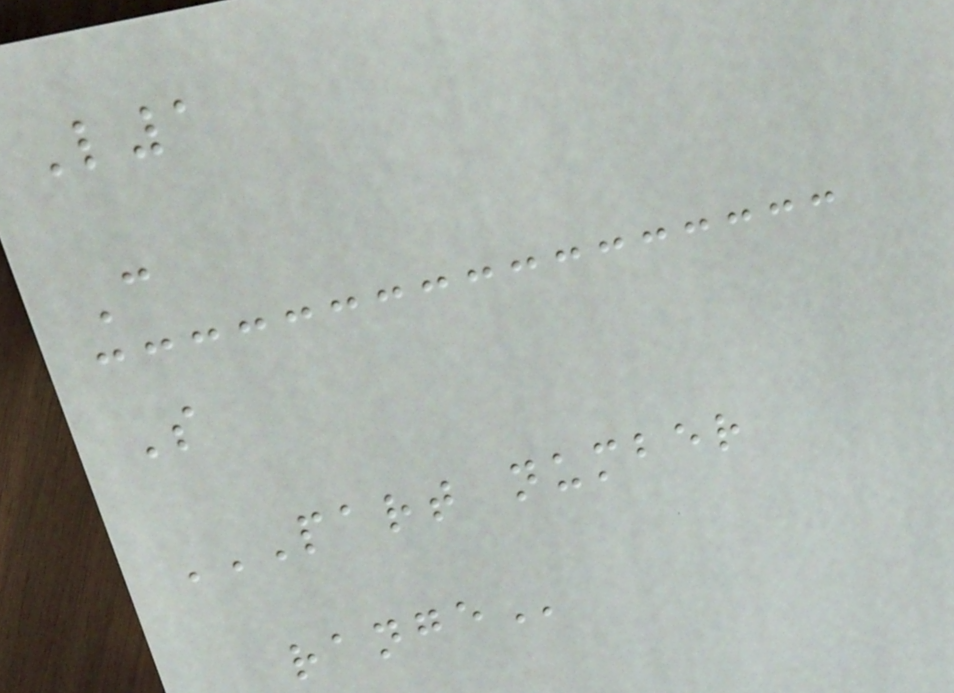L1
C
S
PART NUMBER
RANGE
